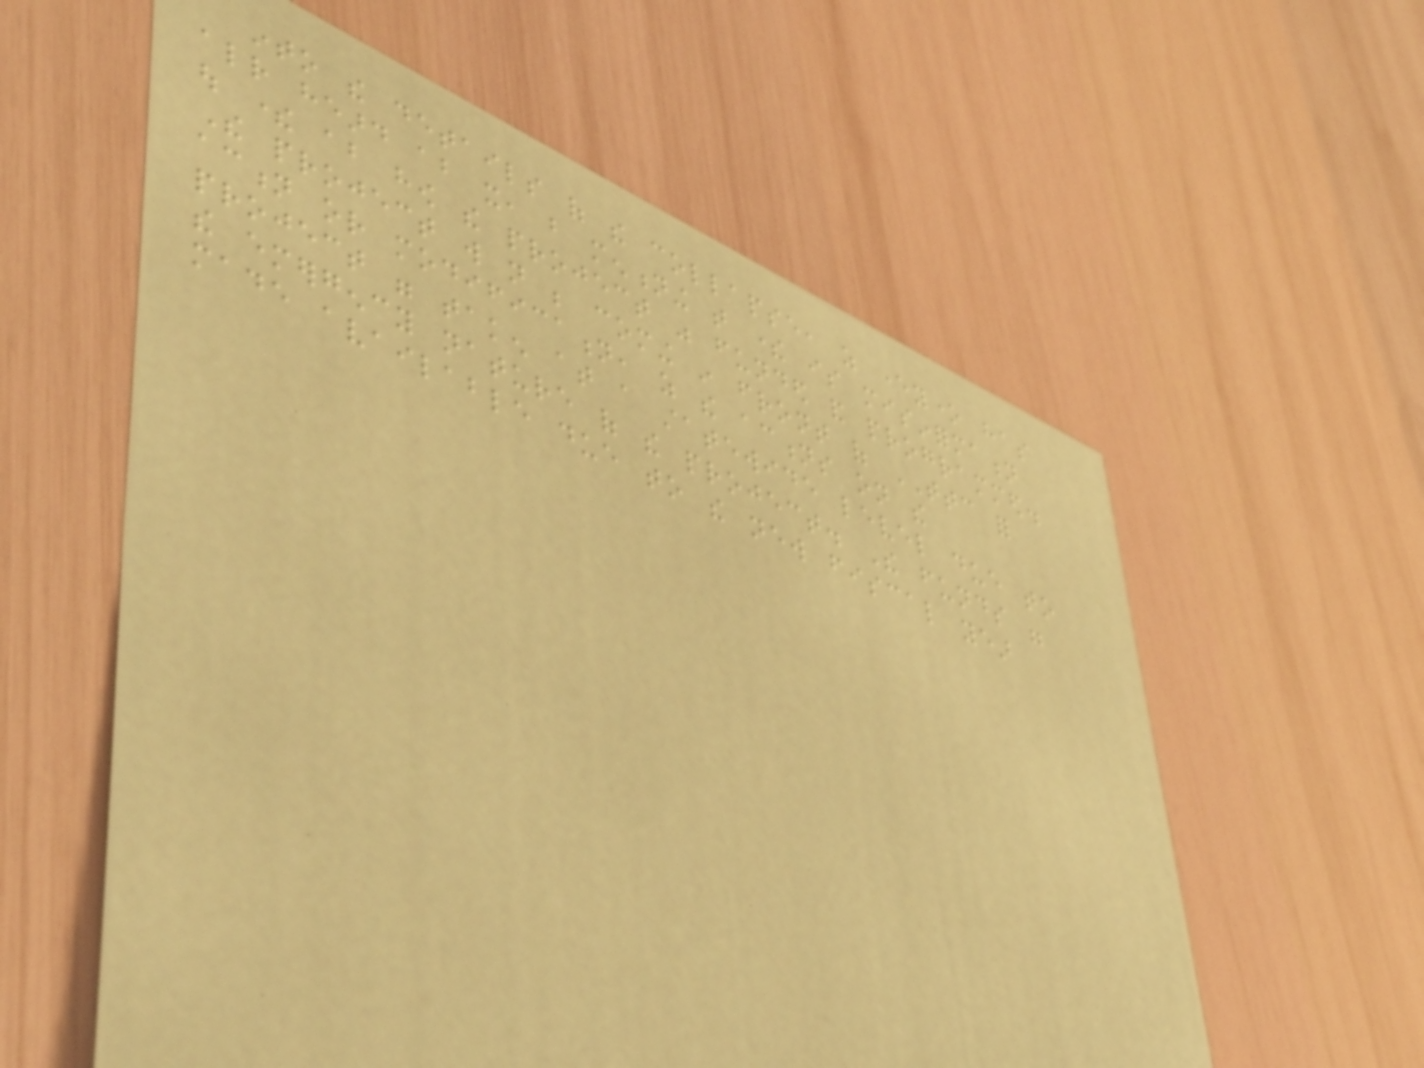into the details of the collapse, as everyone has
already heard about it, but mentioning that there is misinformation
out there about how the project was funded and programmed.
The project will not be coming in front of TTC for
action or modification, as the actions on the
project were taken at a statewide level due to
the emergency nature of the project. The funds were
made available due to the new fiscal year
